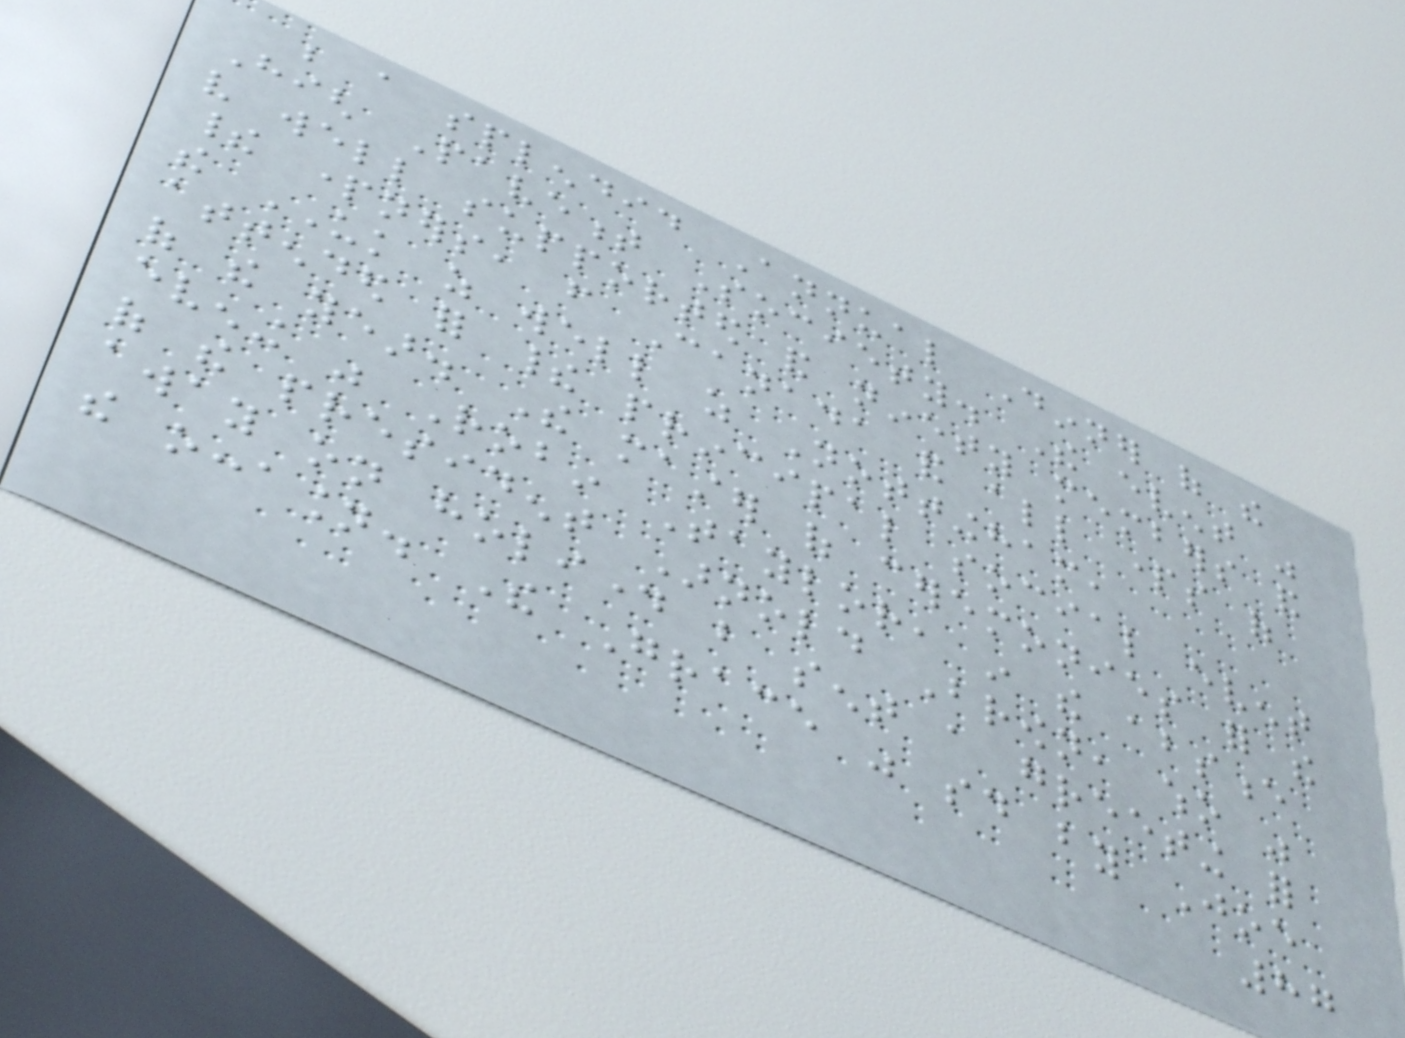be a splendid Annual Dinner of the
High Pavement Society. The event was
very well supported and ninety members and
their partners, from Canada and all parts of
the UK as well as Nottingham,
attended for their principal social event
of the year. The master of ceremonies for the
evening was Robin Taylor, in the absence
of the president Arnold Brown, who was
away on holiday but sent a greeting for
the occasion. The Grace was said by Joe
87
